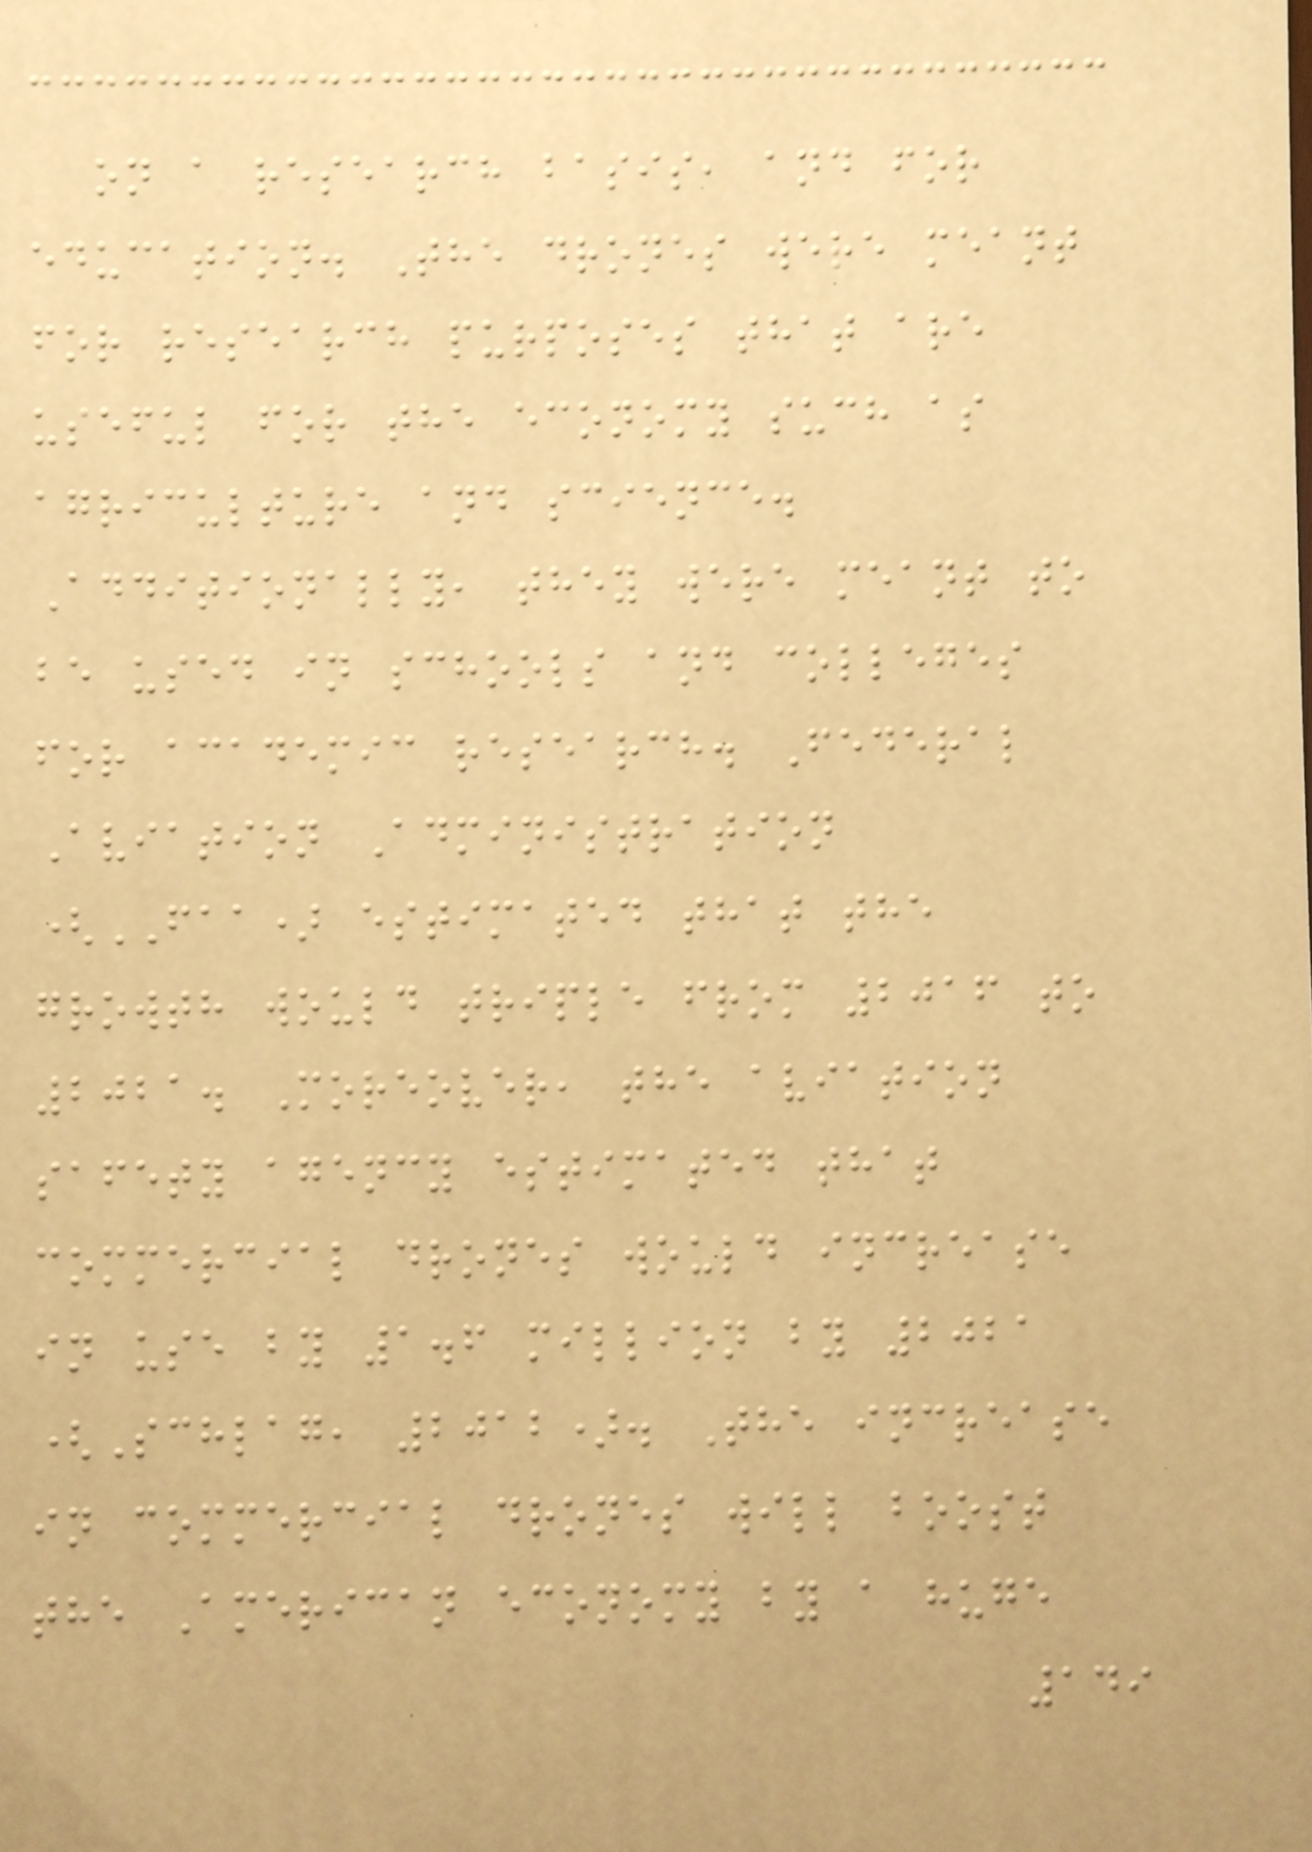on a research basis, and for
education. The drones were meant
for research purposes that are
useful for the economy such as
agriculture and science.
Additionally, they were meant to
be used in schools and colleges
for academic research. Federal
Aviation Administration
(FAA) estimated that the
growth would triple from 2016 to
2021. Moreover, the aviation
safety agency estimated that
commercial drones would increase
in use by 1.6 million by 2021
(Schlag, 2012). The increase
in commercial drones will boost
the American economy by a huge
149
